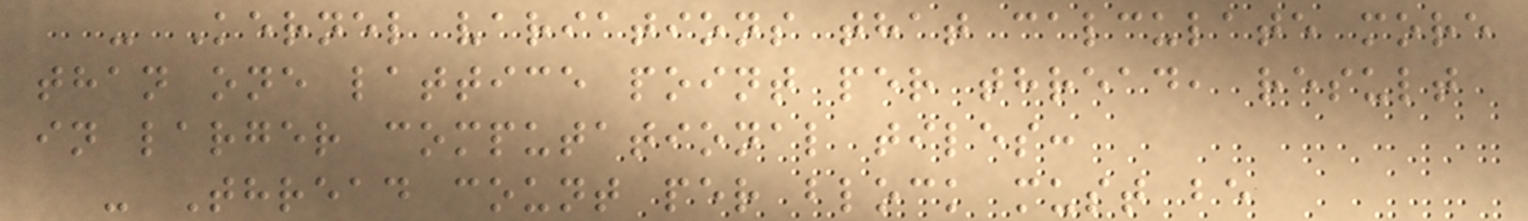- Kernel variations that calculate more
than one lattice point per thread, result
in larger computational tiles:
- Thread count per block must be
